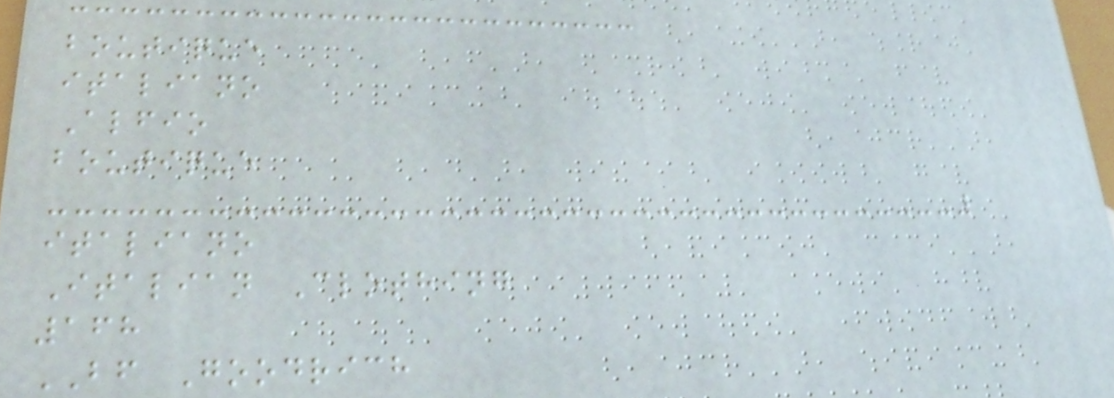boutique
italiano
Alfio
boutique
italiano
Italian Clothing
168
BF Goodrich
